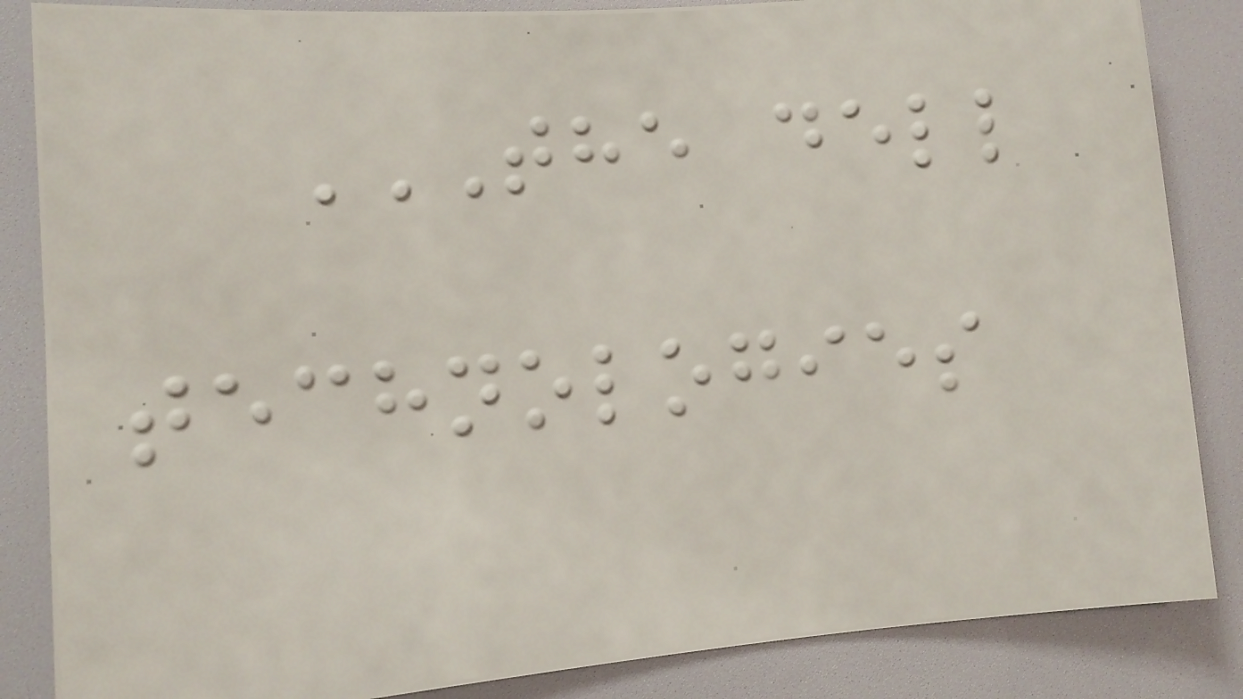THE DELL
TECHNOLOGIES
